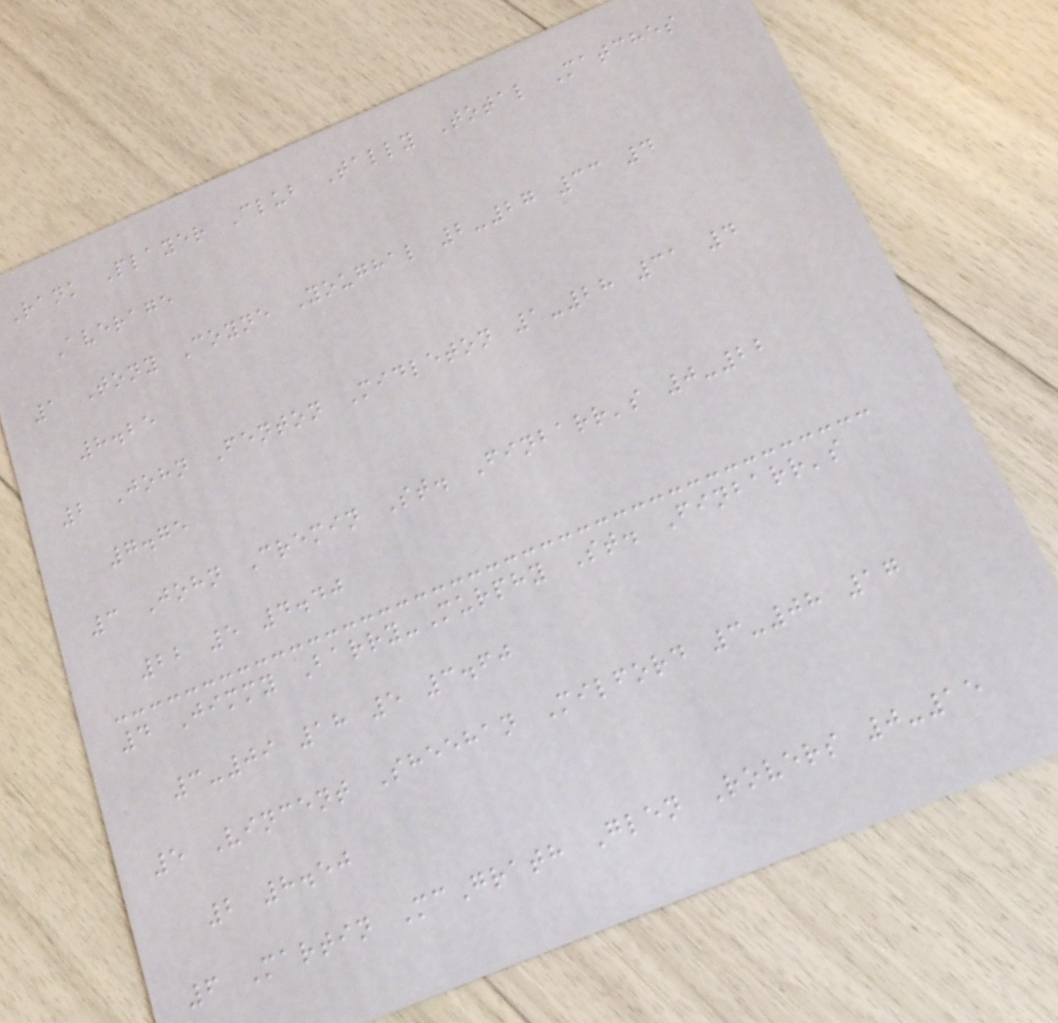Rank Player Club Tally Total Matches
Average
1 Tony Coyne Youghal 2-27 33 4
8.25
2 John Fenton Midleton 1-28 31 4
7.75
3 John Cremin St. Finbarr's 0-22
22 5 4.40
4 Jimmy Barry-Murphy St. Finbarr's
3-09 18 5 3.60
5 Vincent Sheehan Milford 3-08 17
2 8.50
6 Martin McGrath Glen Rovers 0-15
